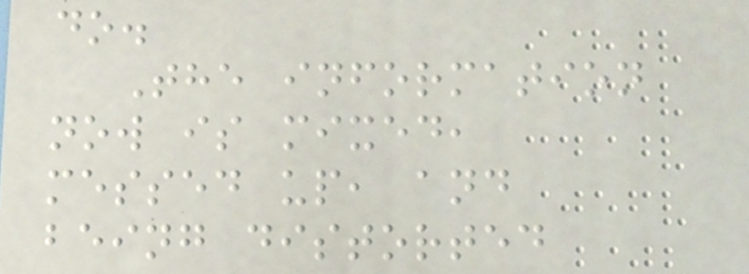do.
The information
now is mixed,
messed up, and
being distorted
